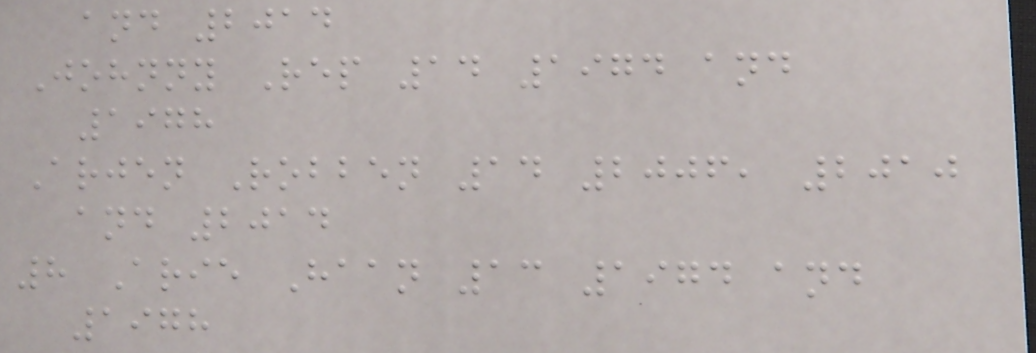and 2014
Johnny Rep 14 1974 and
1978
Arjen Robben 14 2006, 2010
and 2014
8 Arie Haan 13 1974 and
1978
